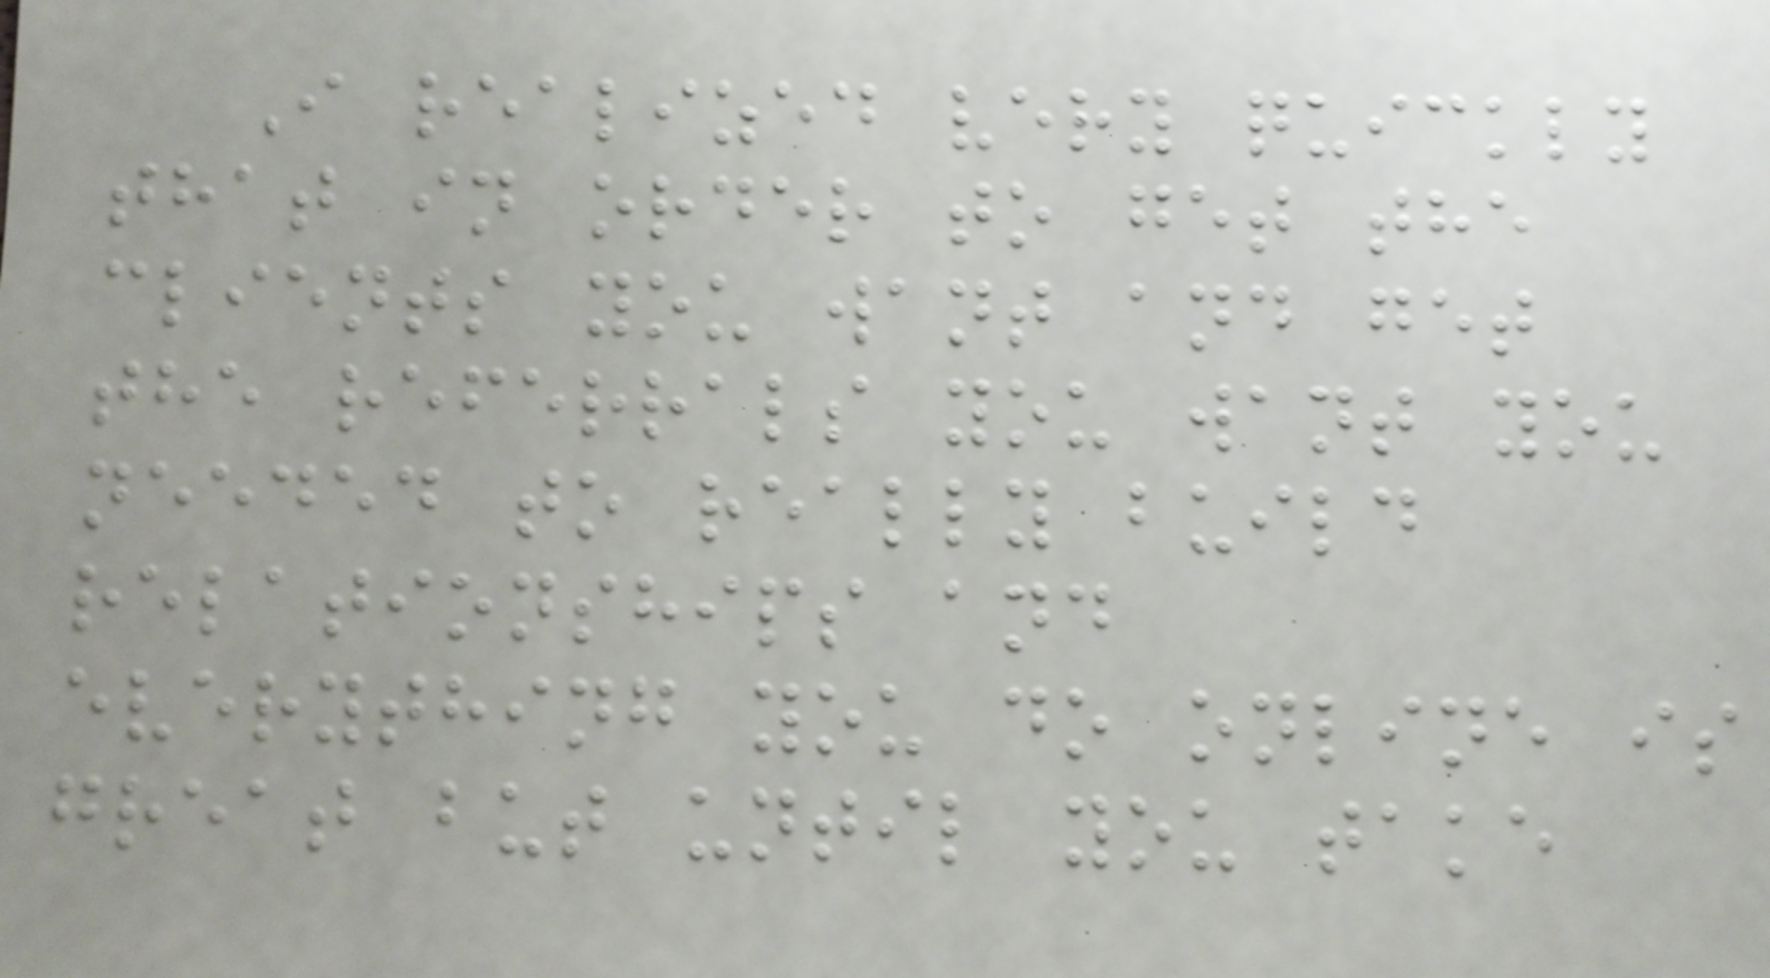I realized very quickly
that in order to get the
clients you want and get
the referrals you want you
needed to really build
relationships and
everything you do online is
great but until you take
